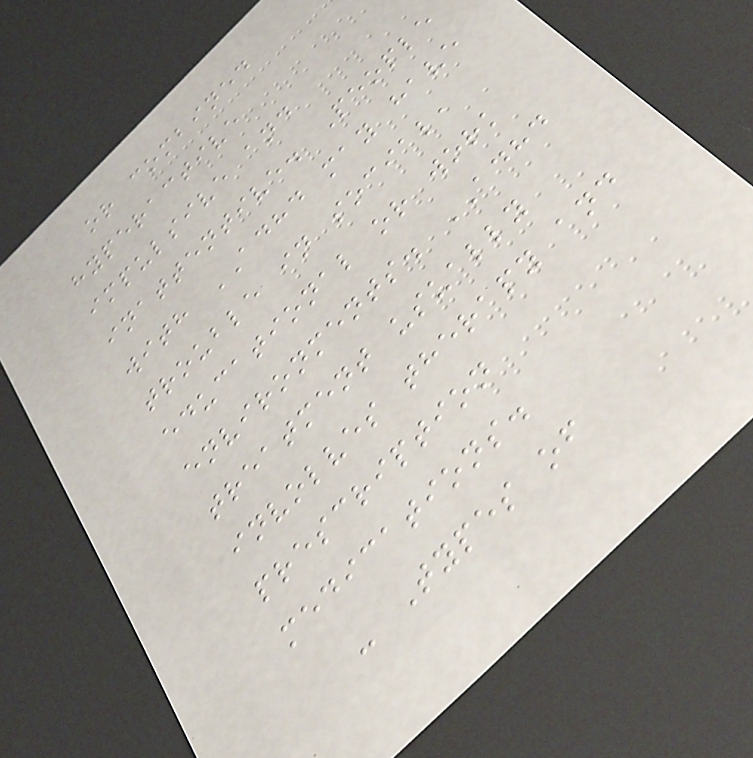or combined
hyperactive
impulsive and
inattentive. People
with ADHD may have
trouble in social,
educational or work
environments. ADHD
treatment usually
involves therapy and
prescription
medications.
- Types of
